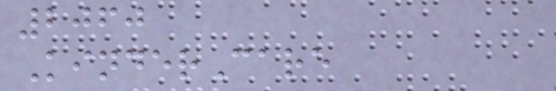2060
KinderCare
